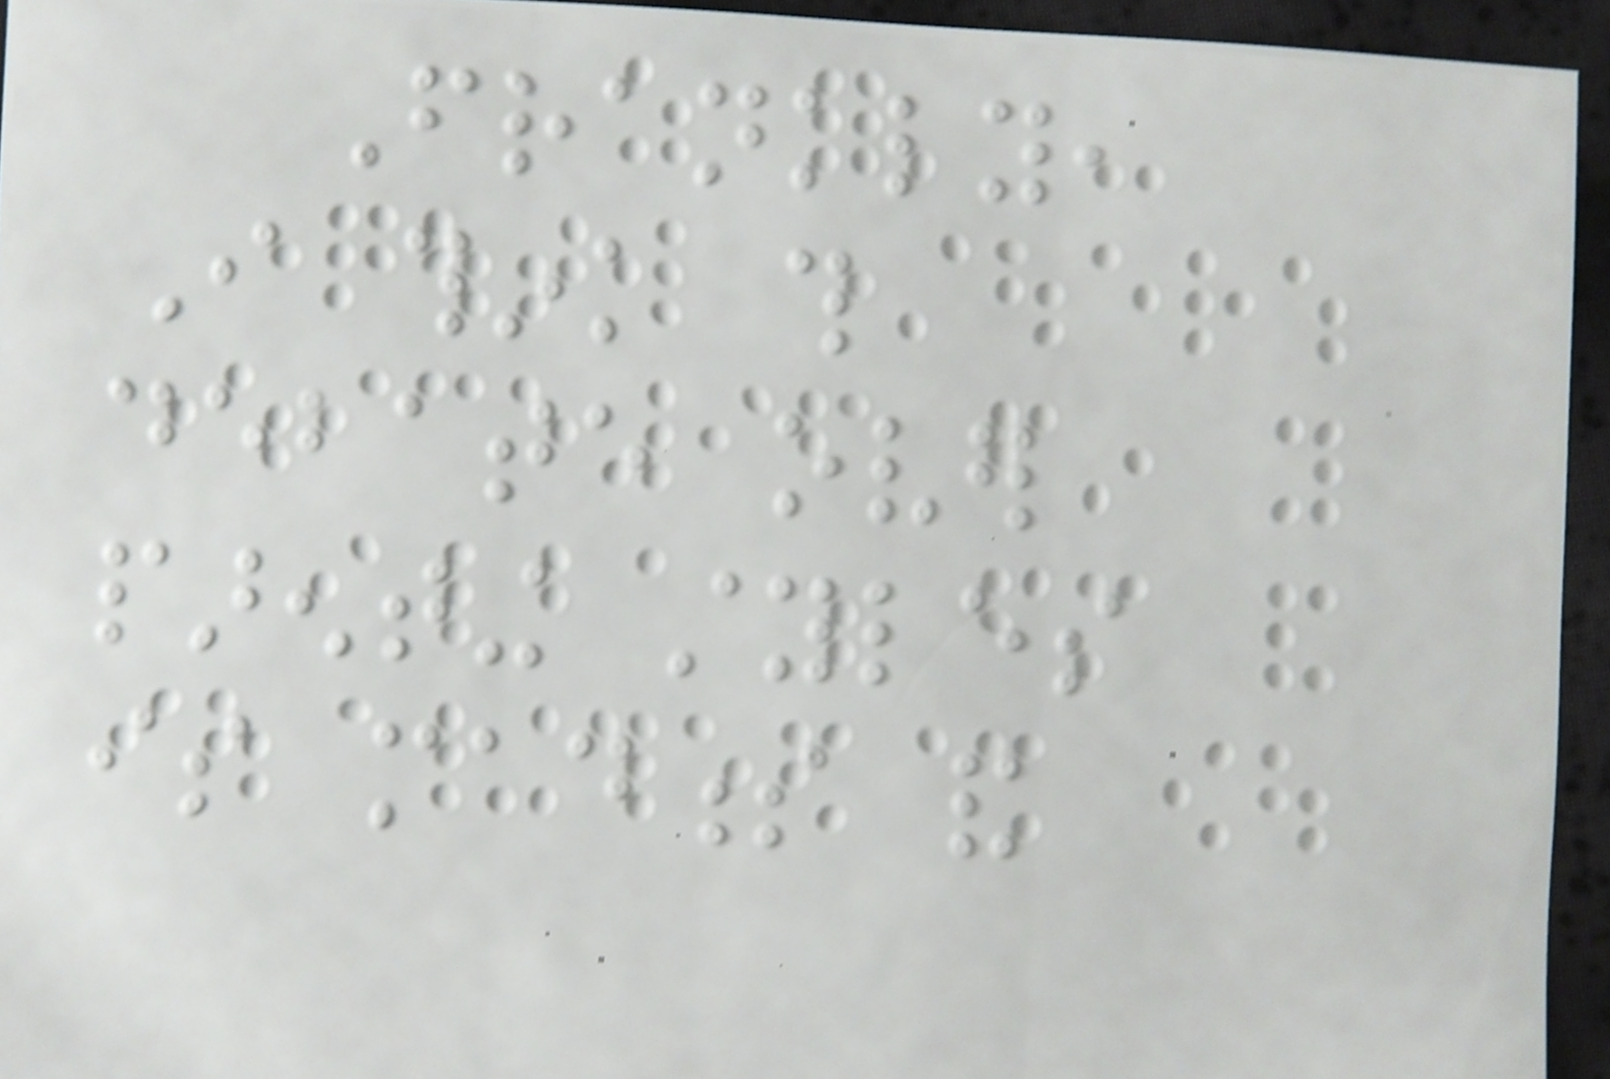Frankly,
I think this
debate over
parenting styles
is madness and
